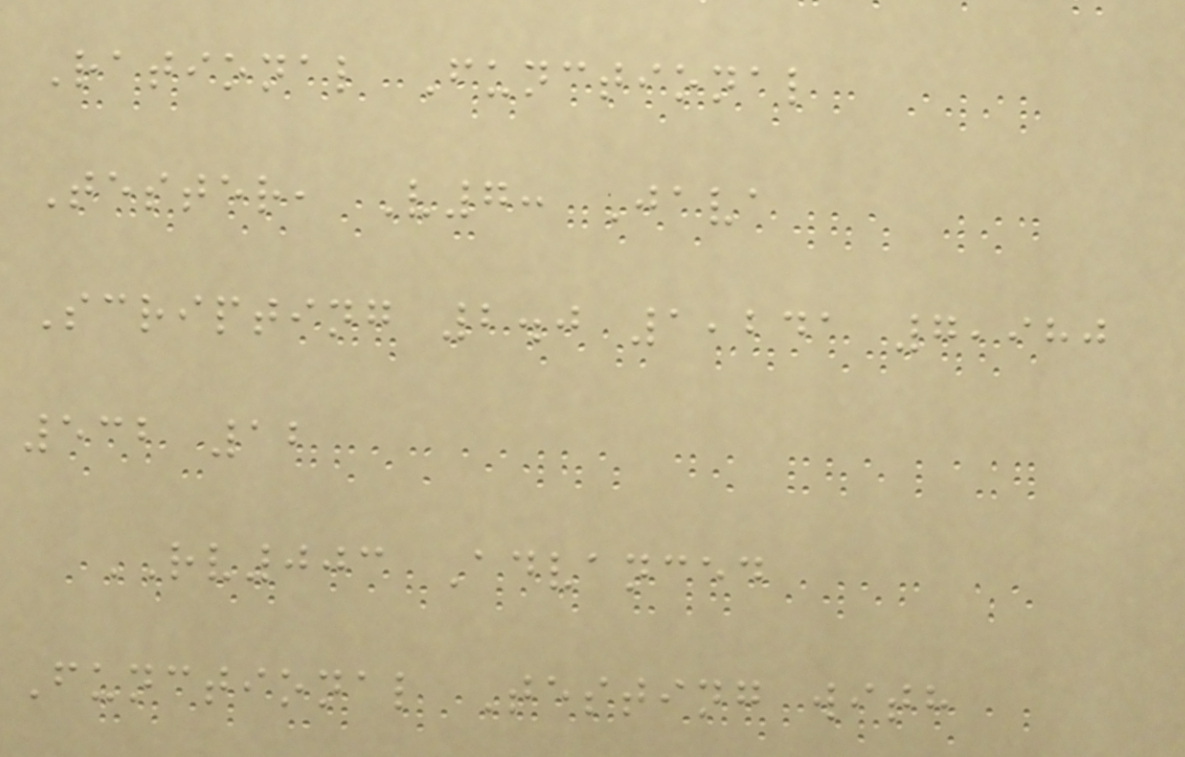Rational Functional
Tester, V7: Java
Scripting 2.0 1,241 7,980
532 12
RV003 Advanced
Functional Testing with
